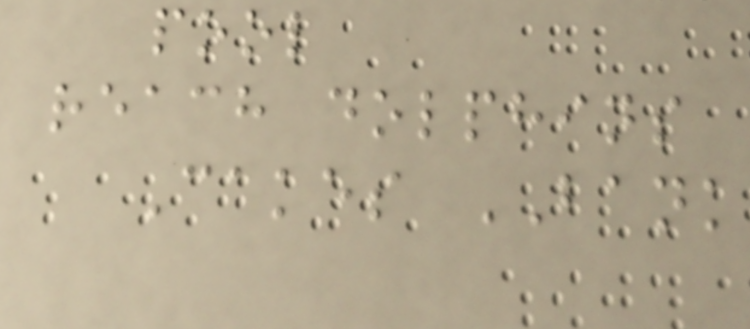pool
reach dolphins
Cakes BANK
